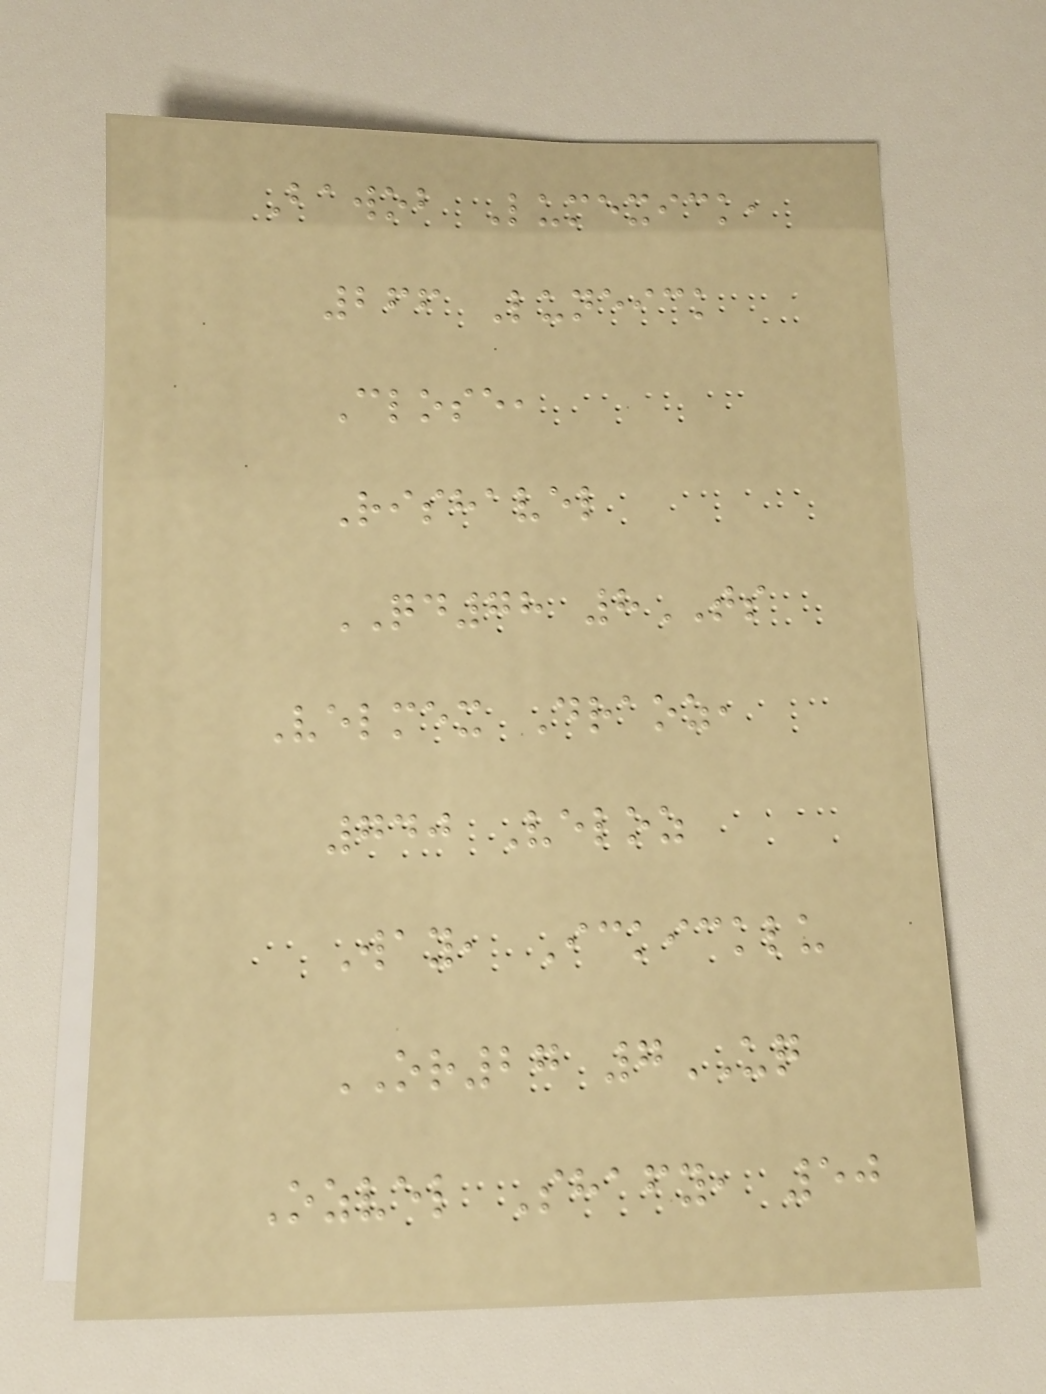Bawob Lumexick,
266 Luneick
Close,
Rishavel
QD78 8TS
Velmex Draoz,
740 Veloz
Way, Ickicklu
OR27 7UQ
Ozvel Shafy, 50
